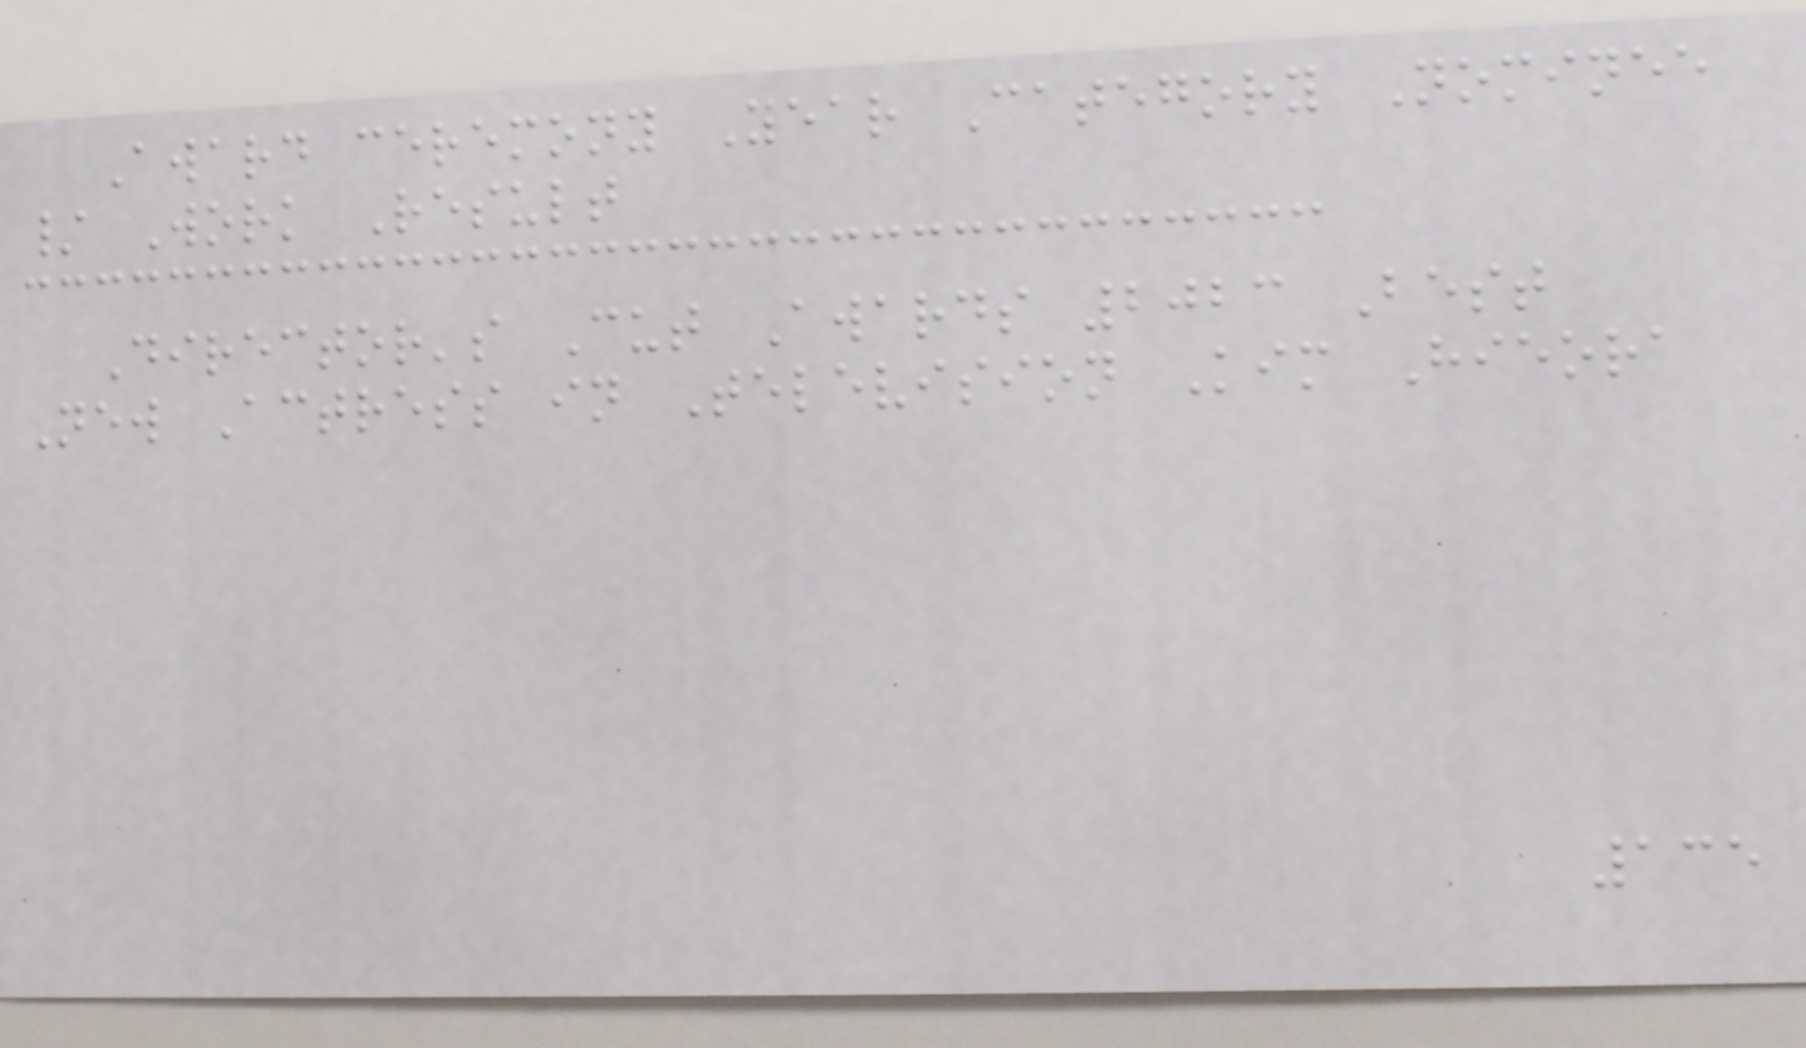Award ceremony Year Category Nominee
/ Work Result
Director's Cut Awards 2023 Best
New Actress in Television Kim Hieora
135
